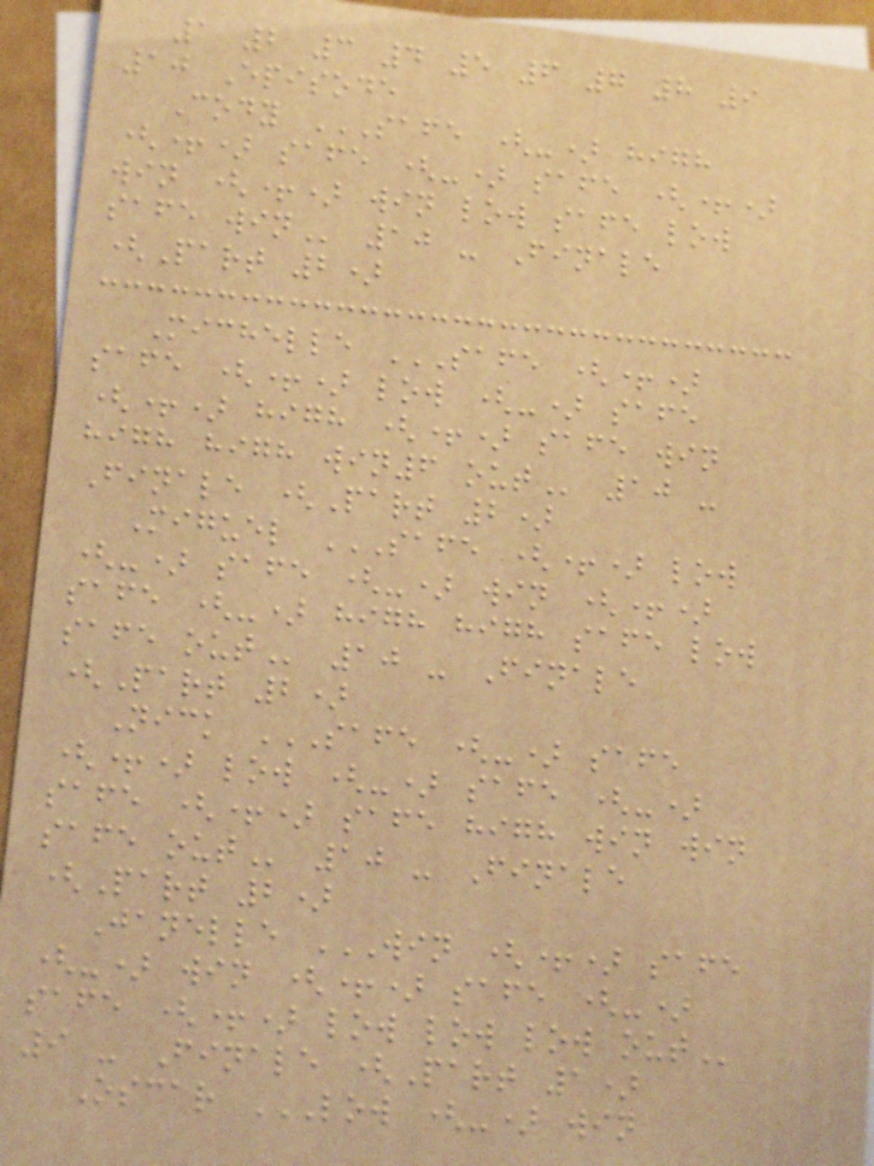1 2 3 4 5 6 7 8 9
10 Episode
Cody SAFE (-) HIGH
(+) SAFE (-) SAFE (+)
WIN (+) WIN LOW SAFE LOW
SAFE WIN 10 - Finale
(Part 2)
Michelle SAFE (+)
SAFE (+) LOW (-) SAFE
(+) HIGH (+) SAFE WIN
HIGH HIGH WIN6 OUT 10 -
Finale (Part 2)
Miguel SAFE (+) LOW
(-) SAFE (-) WIN (+)
SAFE (-) HIGH HIGH SAFE LOW
SAFE OUT 10 - Finale
(Part 2)
Nick SAFE (-) SAFE
(+) LOW (-) SAFE (-)
SAFE (+) SAFE HIGH WIN WIN
SAFE OUT 10 - Finale
(Part 2)
Janelle WIN (+) SAFE
(-) WIN (+) SAFE (-)
SAFE (+) LOW LOW LOW OUT
9 - Finale (Part 1)
Oscar LOW (-) WIN
